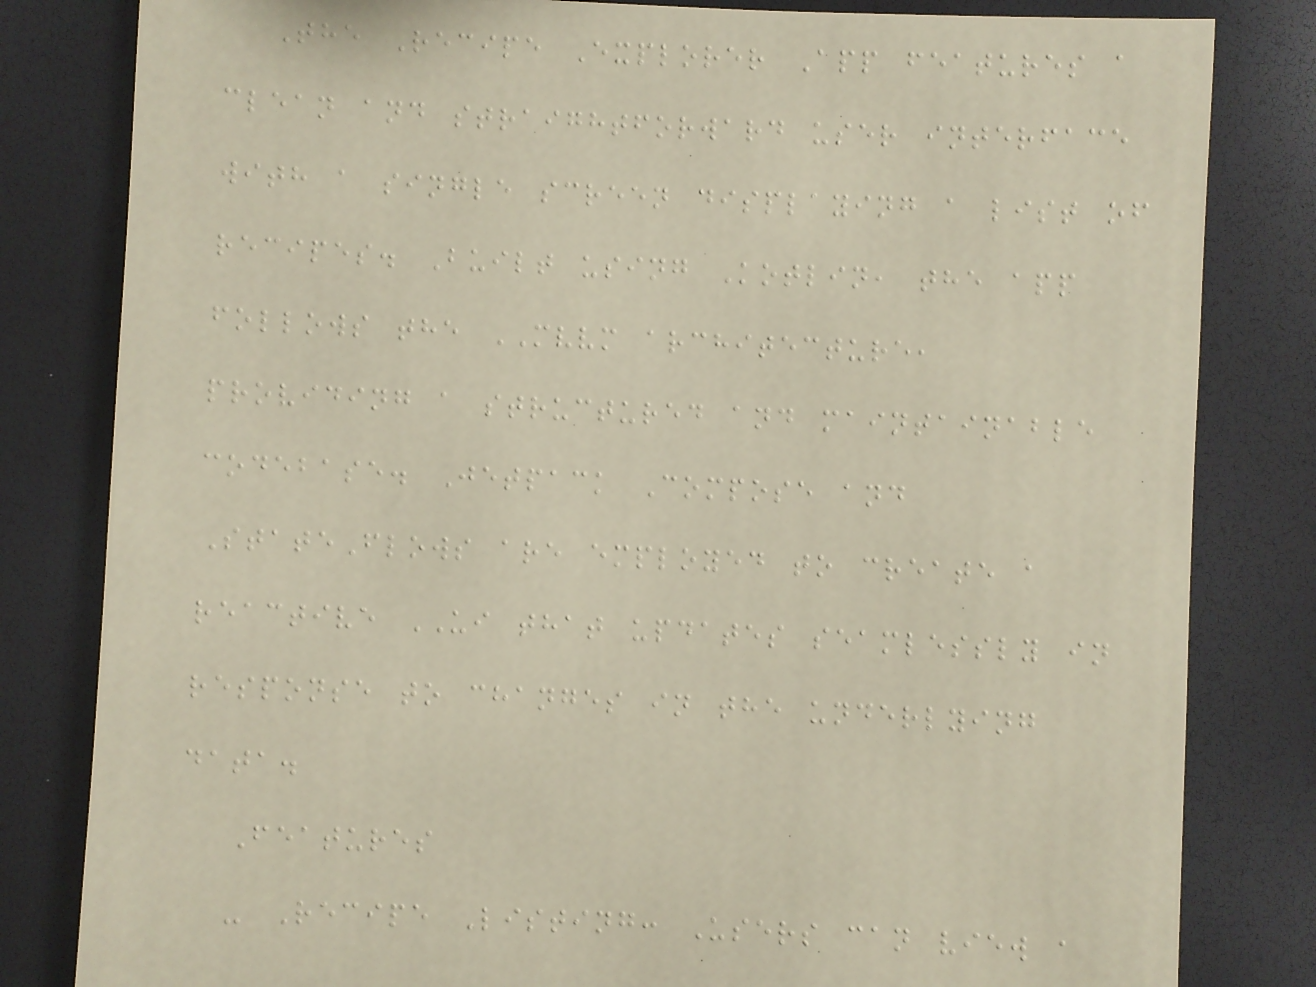The Recipe Explorer App features a
clean and straightforward user interface
with a single screen displaying a list of
recipes. Built using Kotlin, the app
follows the MVVM architecture,
providing a structured and maintainable
codebase. Jetpack Compose and
StateFlows are employed to create a
reactive UI that updates seamlessly in
response to changes in the underlying
data.
Features
- Recipe Listing: Users can view a
